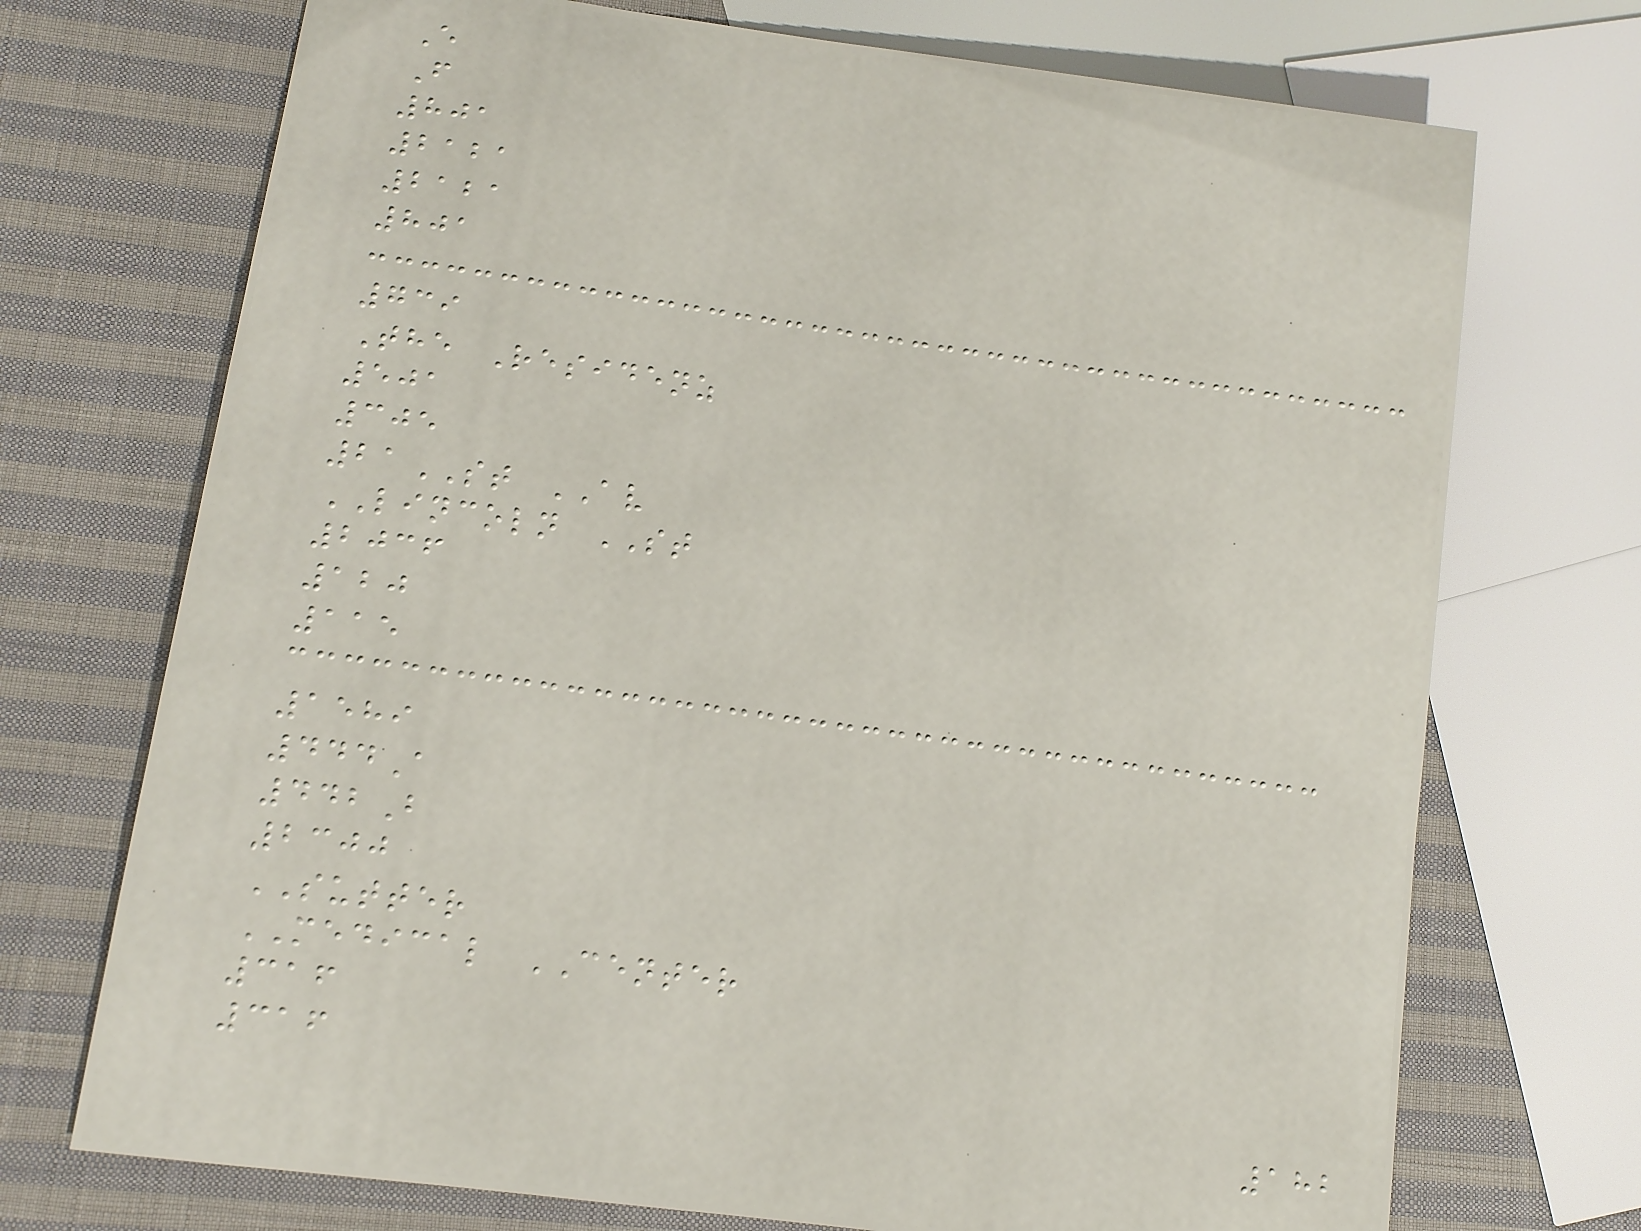E
F
801
2121
2121
801
739
The Residenz
501
305
21ST AV
LINCOLN ST
2036
120
115
1589
444A
442B
2300
SUTTER
MEDICAL CENTER
316
316
182
